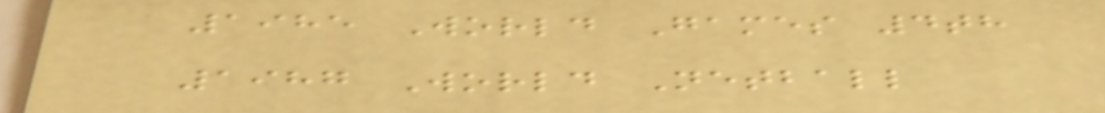1985 World Games 4th
1987 World Netball
